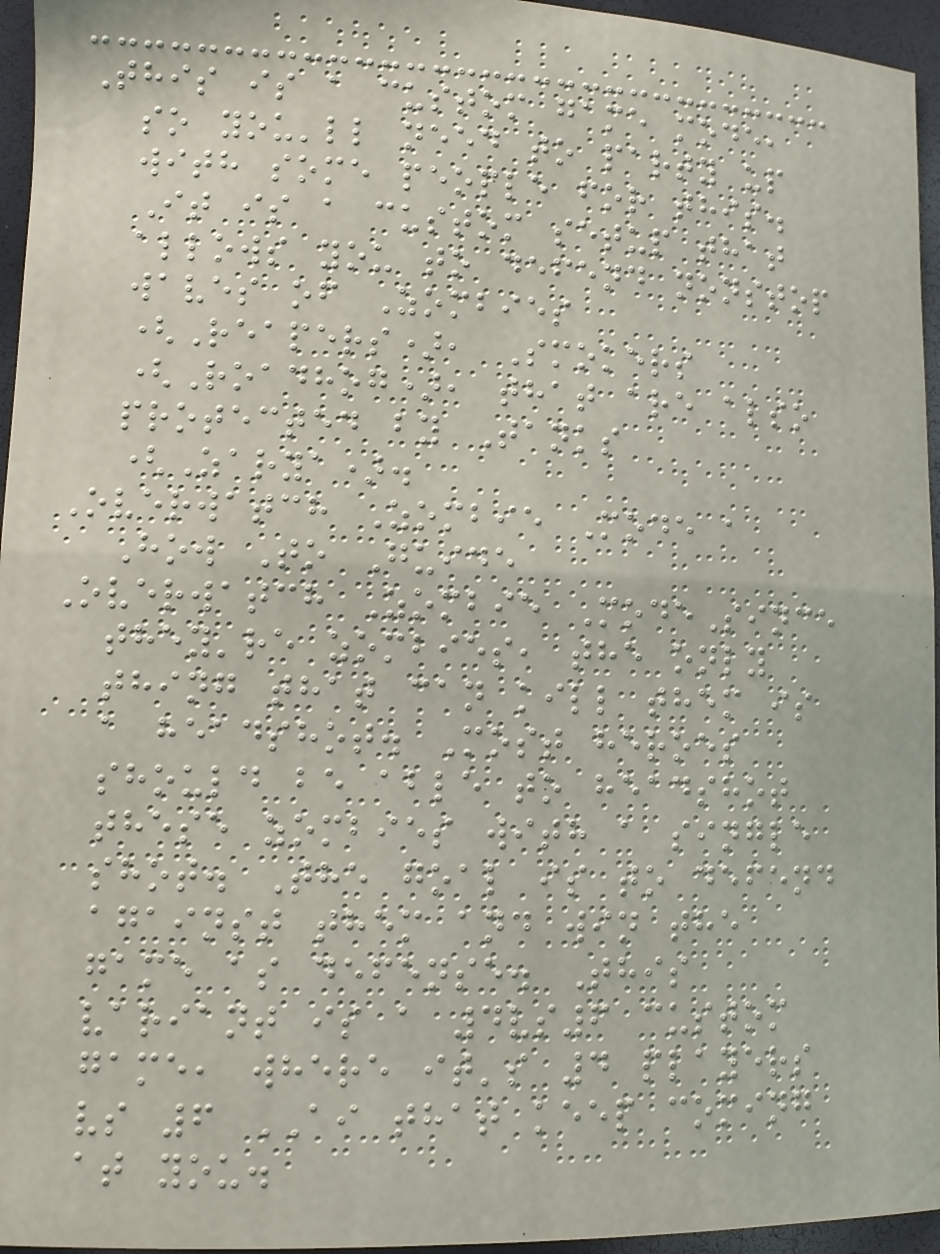This is a custom game mode,
so you'll need to party up
with some people for this.
It is a custom setup that
allows you to defend nonstop
waves of Zombies
(Reapers), Smokers
(Roadhog), that are also
protected by Tanks
(Zarya).
Overwatch Zombie Mode a
How To Guide
Overwatch Zombie ModeSince
they're zombies, the only
thing that can kill them is
a headshot. Most heroes
should be able to headshot
these zombies with a single
shot. The goal is to defend
against them and win the
game as defense. This
variant is a 4vs6 custom
game, where it's 4 players
vs 6 AI that keep coming
at you.
